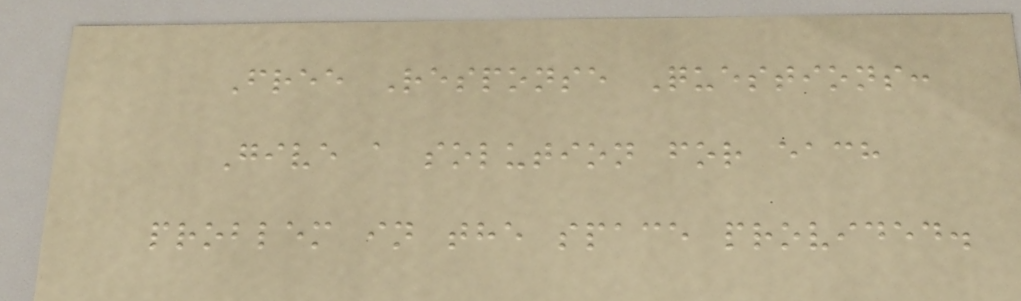Free Response Questions:
Give a solution for each
problem in the space provided.
